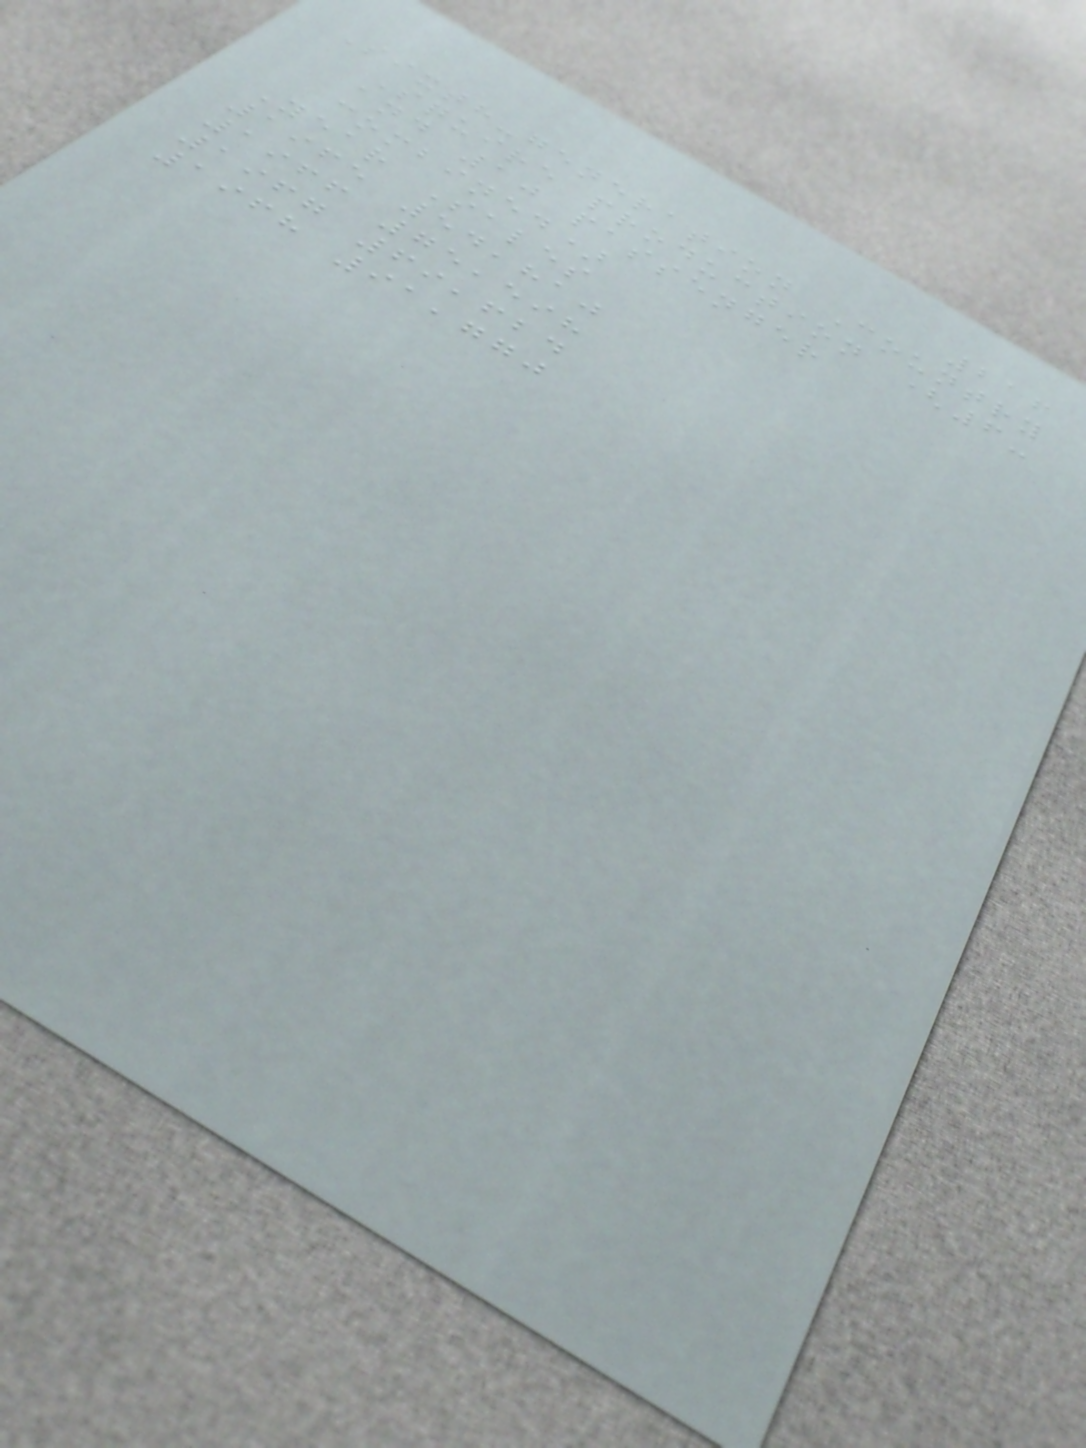216
Sixth-generation Country
Squire production (6-
and 10 passenger
combined)
Year Sales
1965 54,810
1966 75,598
1967 69,624
1968 91,770
